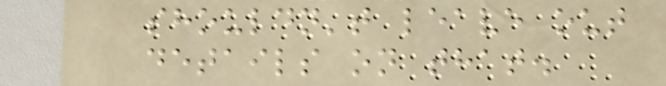shouldn't leave out
details on that.
